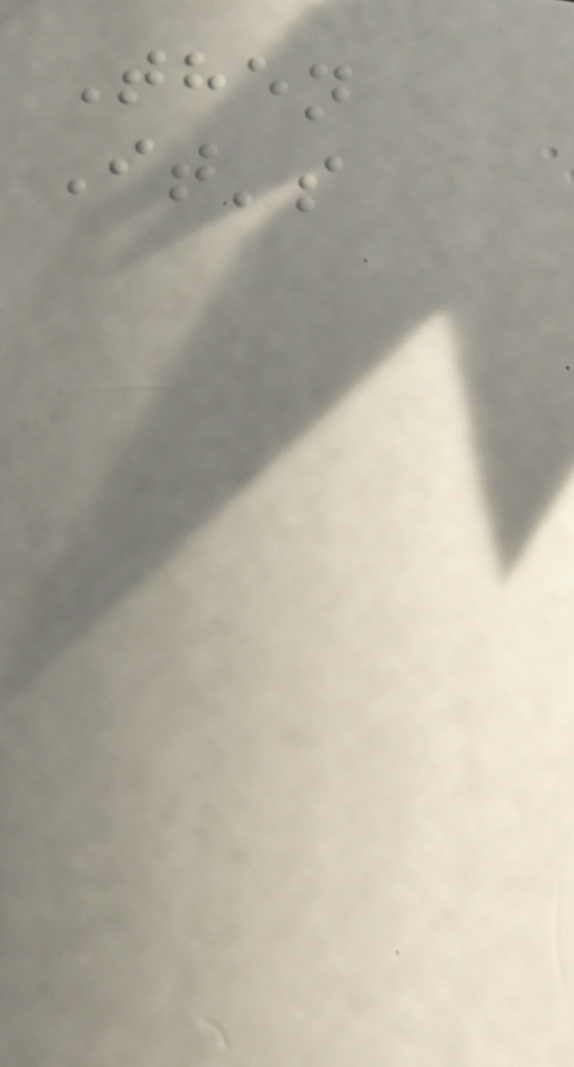Then
It's
